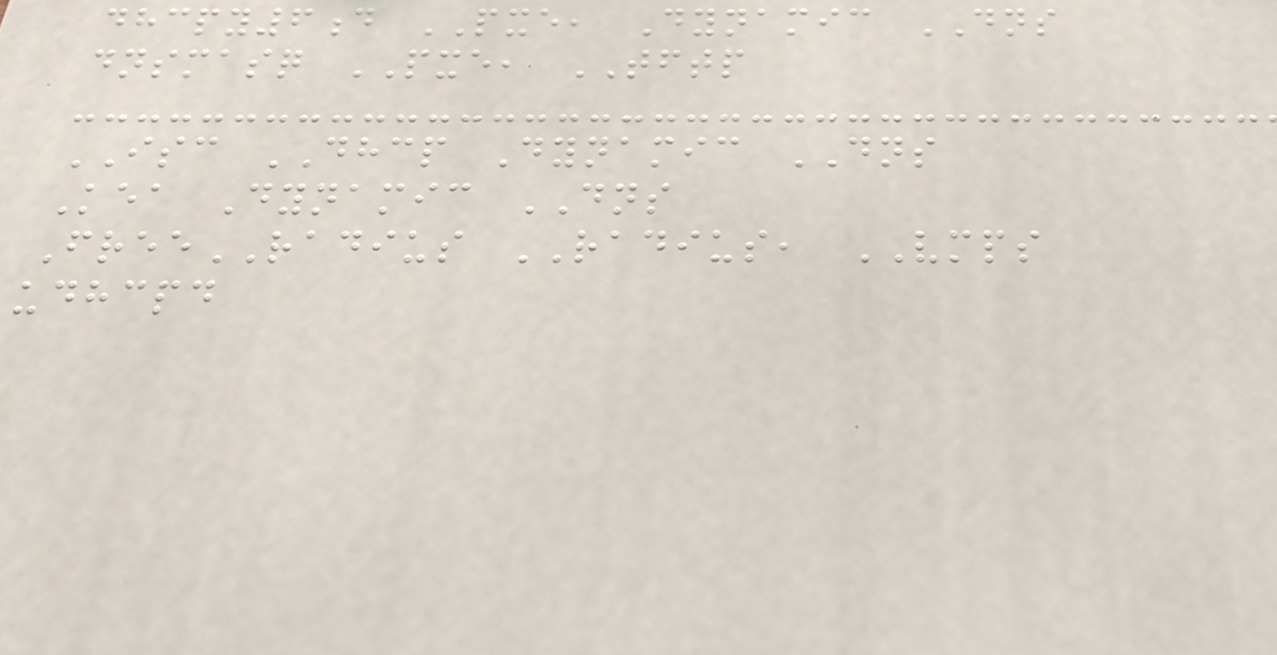dhcpy6d PXE, Dynamic DNS
dnsmasq PXE, TFTP
ISC DHCP Dynamic DNS
Kea Dynamic DNS
FreeRADIUS RADIUS, VMPS
udhcpd
